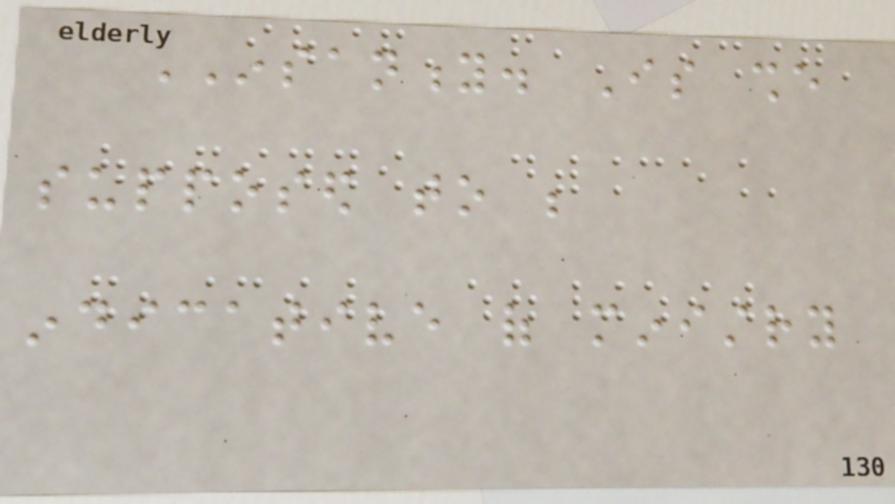INSANITY. Is she
supposed to be
indicative of ministry
